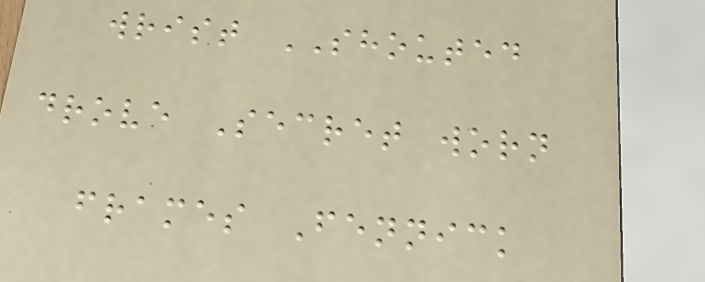wrist SHOUTED
drove Secret worn
frames Fennick
